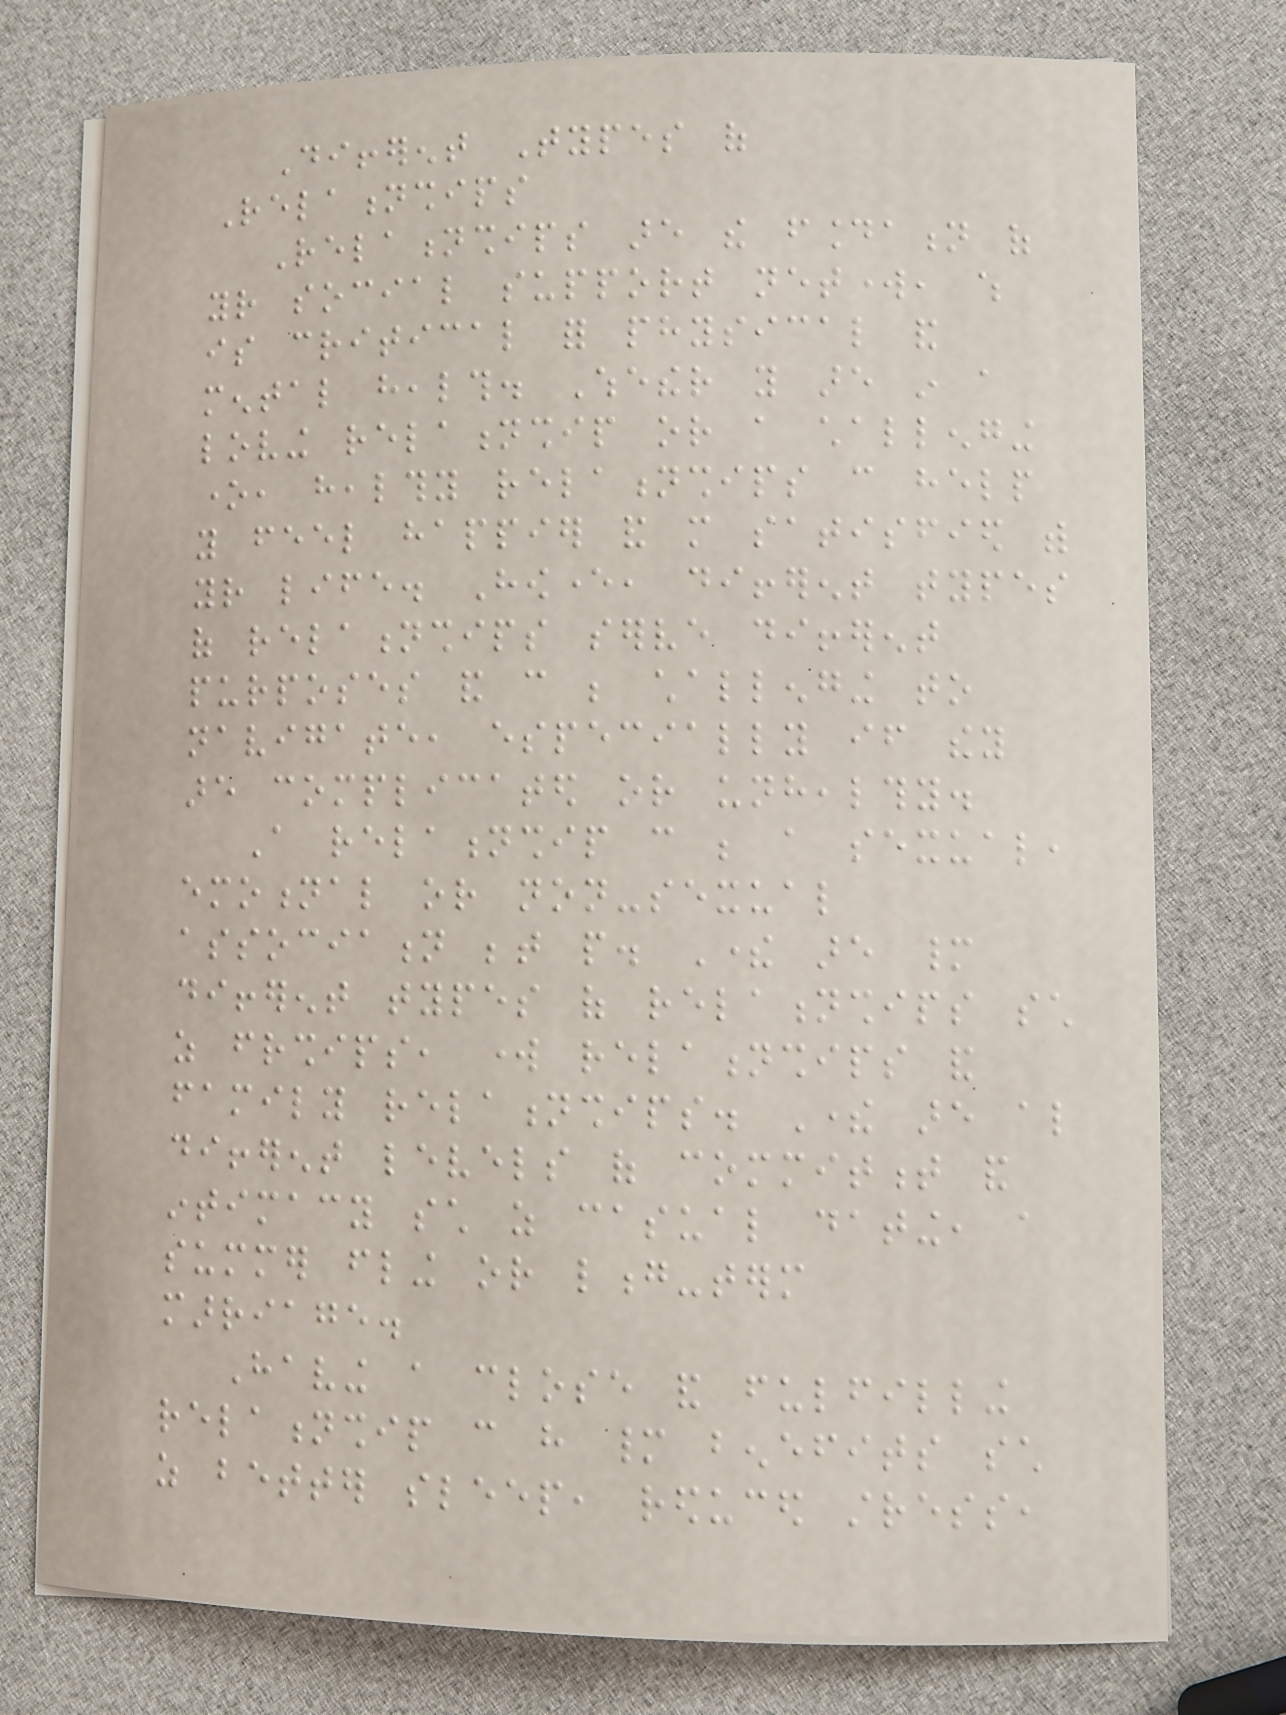Different Types of
Relationships
Relationships are the foundation of
your social support network, which
is critical for physical and
mental health. Whether you are in a
loving relationship or a challenging
one, healthy relationships can help
you feel happier and more satisfied with
your life. However, different types
of relationships serve different
purposes and can be challenging to
navigate, especially if they
are complicated or unhealthy.
A relationship can be a sexual,
emotional or non-sexual
association between people. There are many
different types of relationships such
as friendships, work relationships and
family relationships. There are also
different levels of commitment and
intimacy such as casual dating, a
summer fling or long-term
marriage.
Having a close and fulfilling
relationship can have many benefits such
as better sleep, reduced stress,
